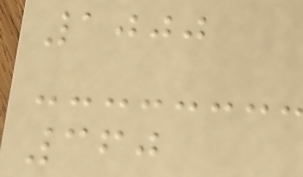1000
360
